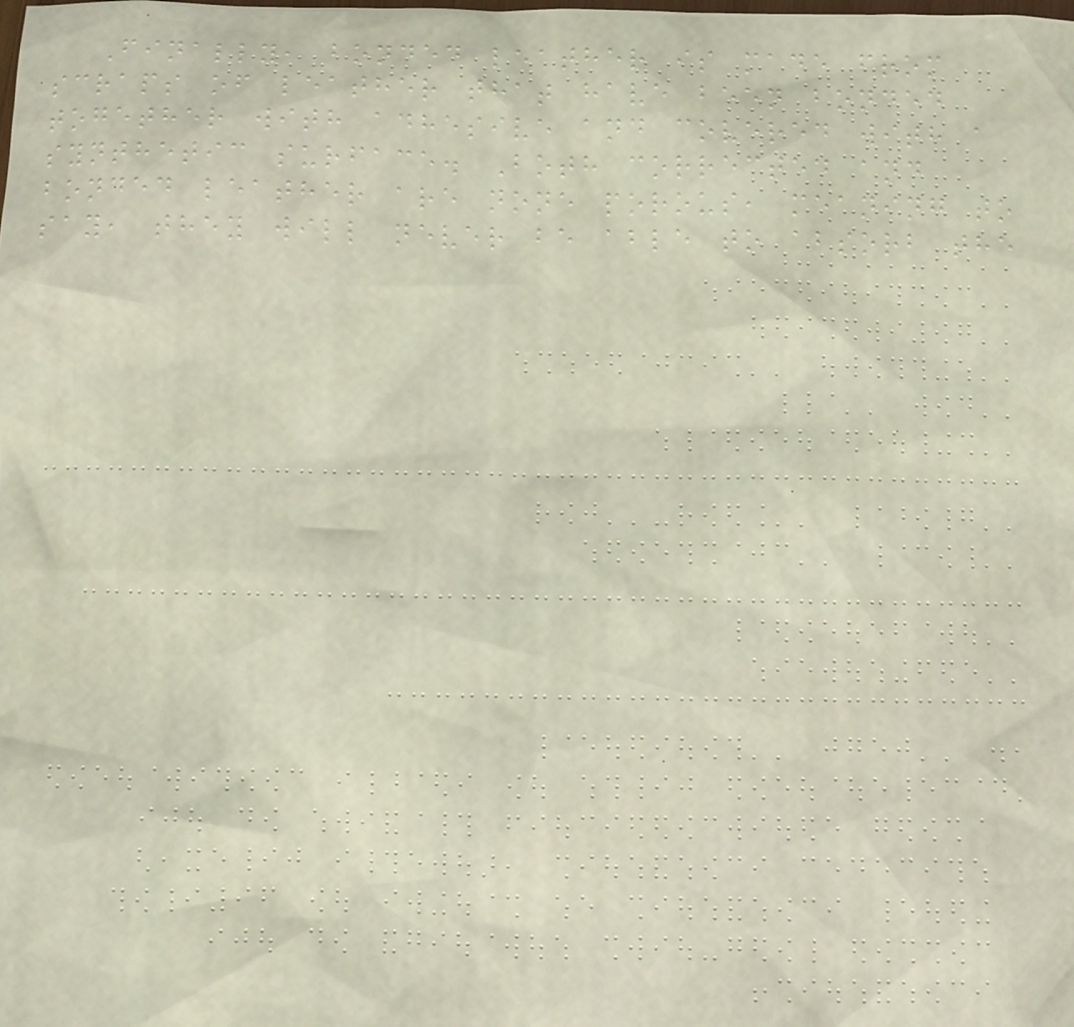Finally, bonded leather is made from
scraps of leather that have been bonded
together with adhesive and covered with a
synthetic surface. Both corrected and
bonded leather are none porous, meaning to
say, they will never be able to absorb the
